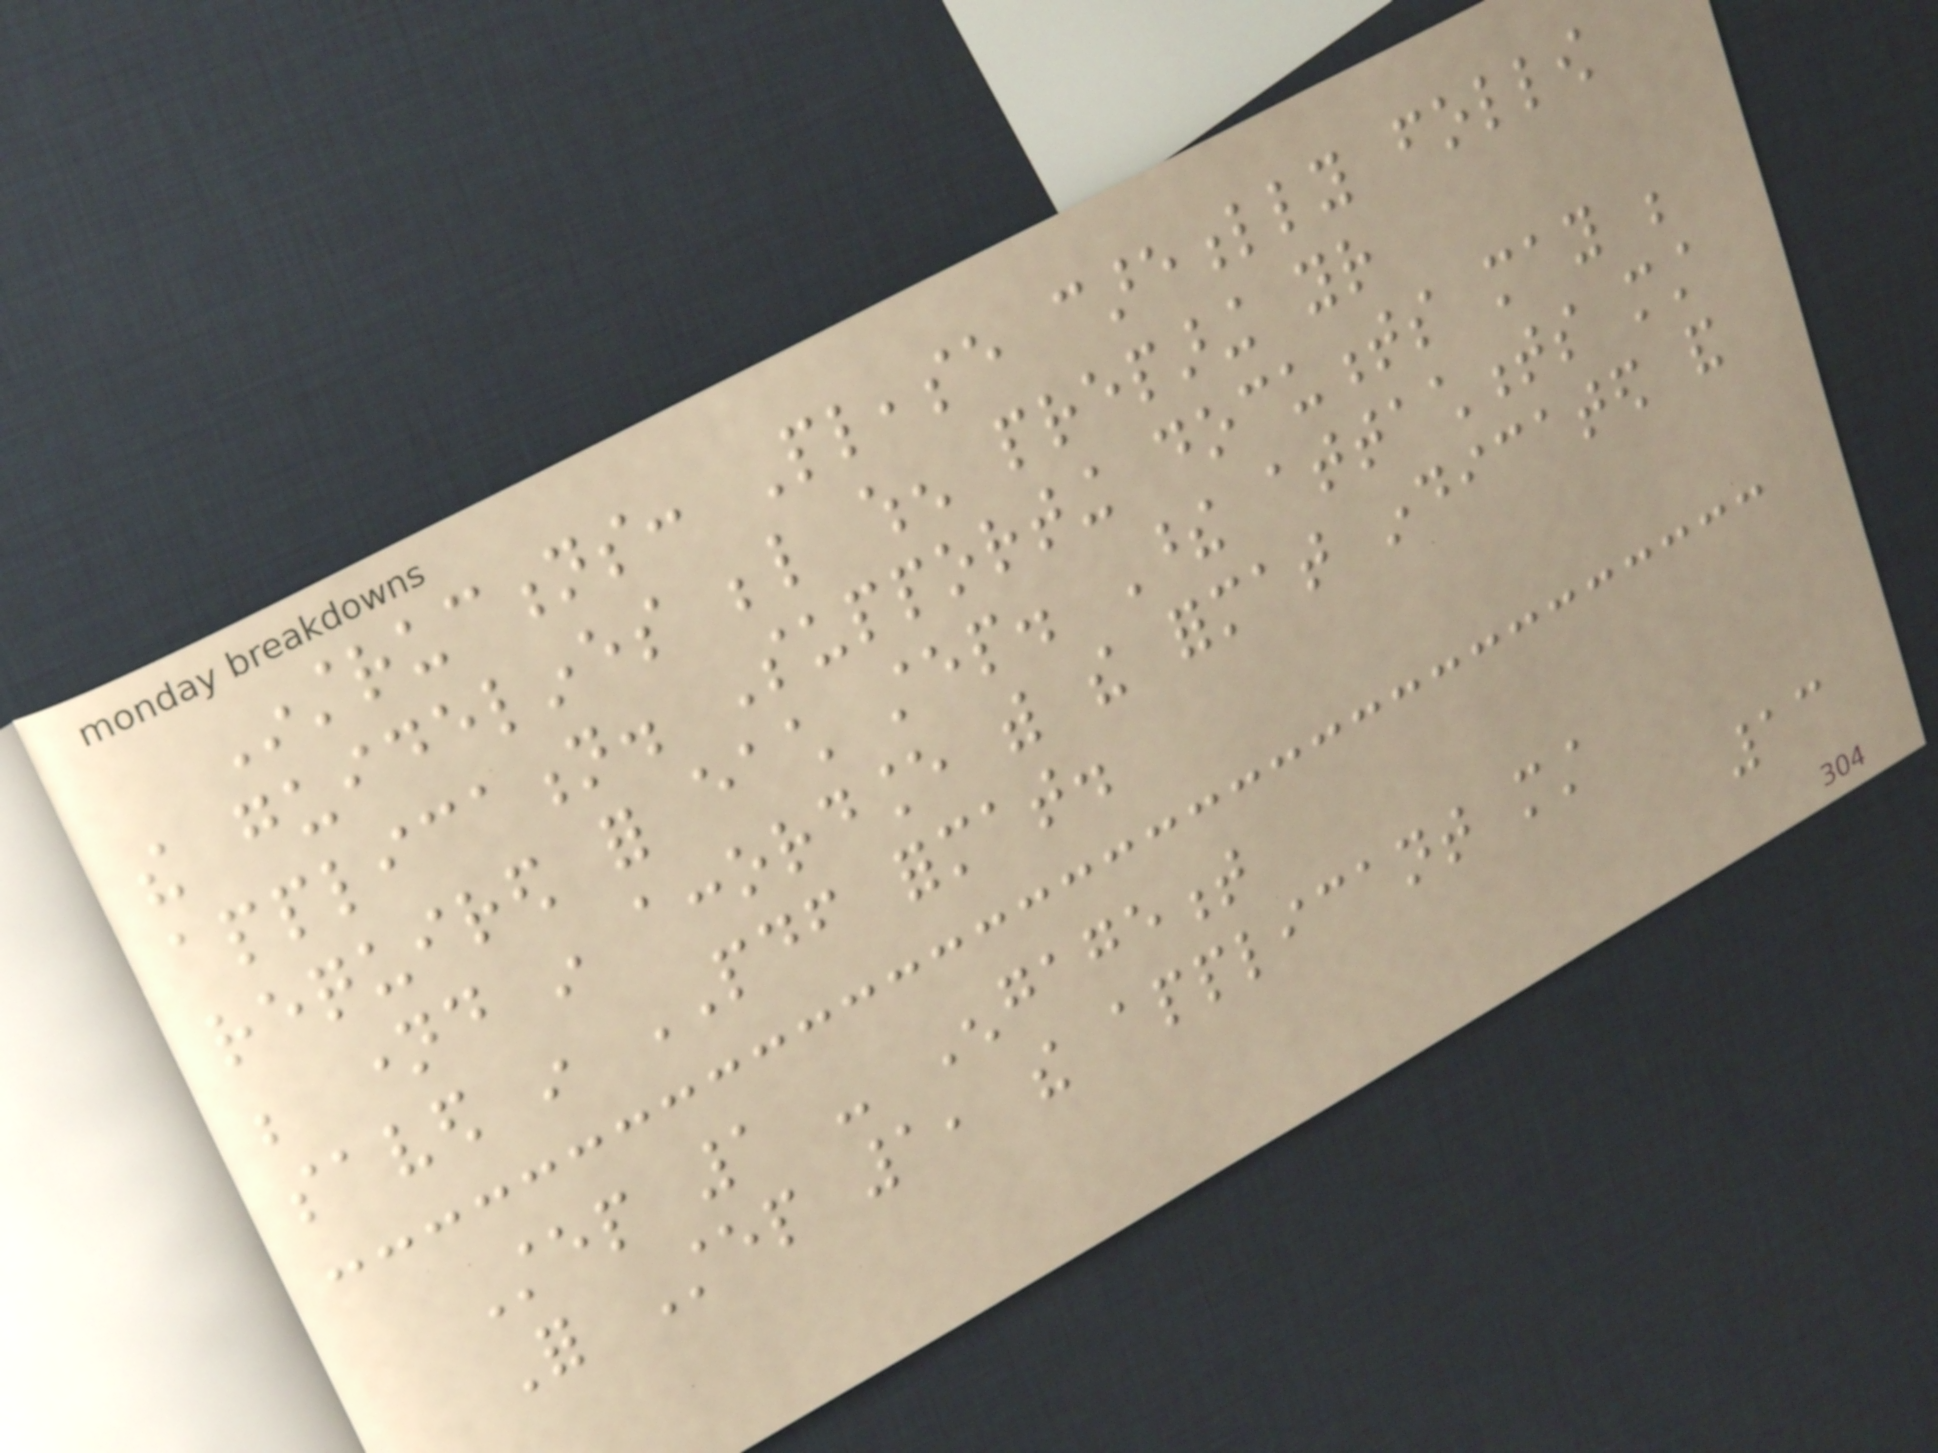Instructions: Please carefully follow
the guidelines below when preparing your
application. Supporting documents may be
required for each step. These attachments must
be named in accordance with the format indicated and
saved in PDF format.
Step 1 - Engagement
For Step 1, the applicant must
13
